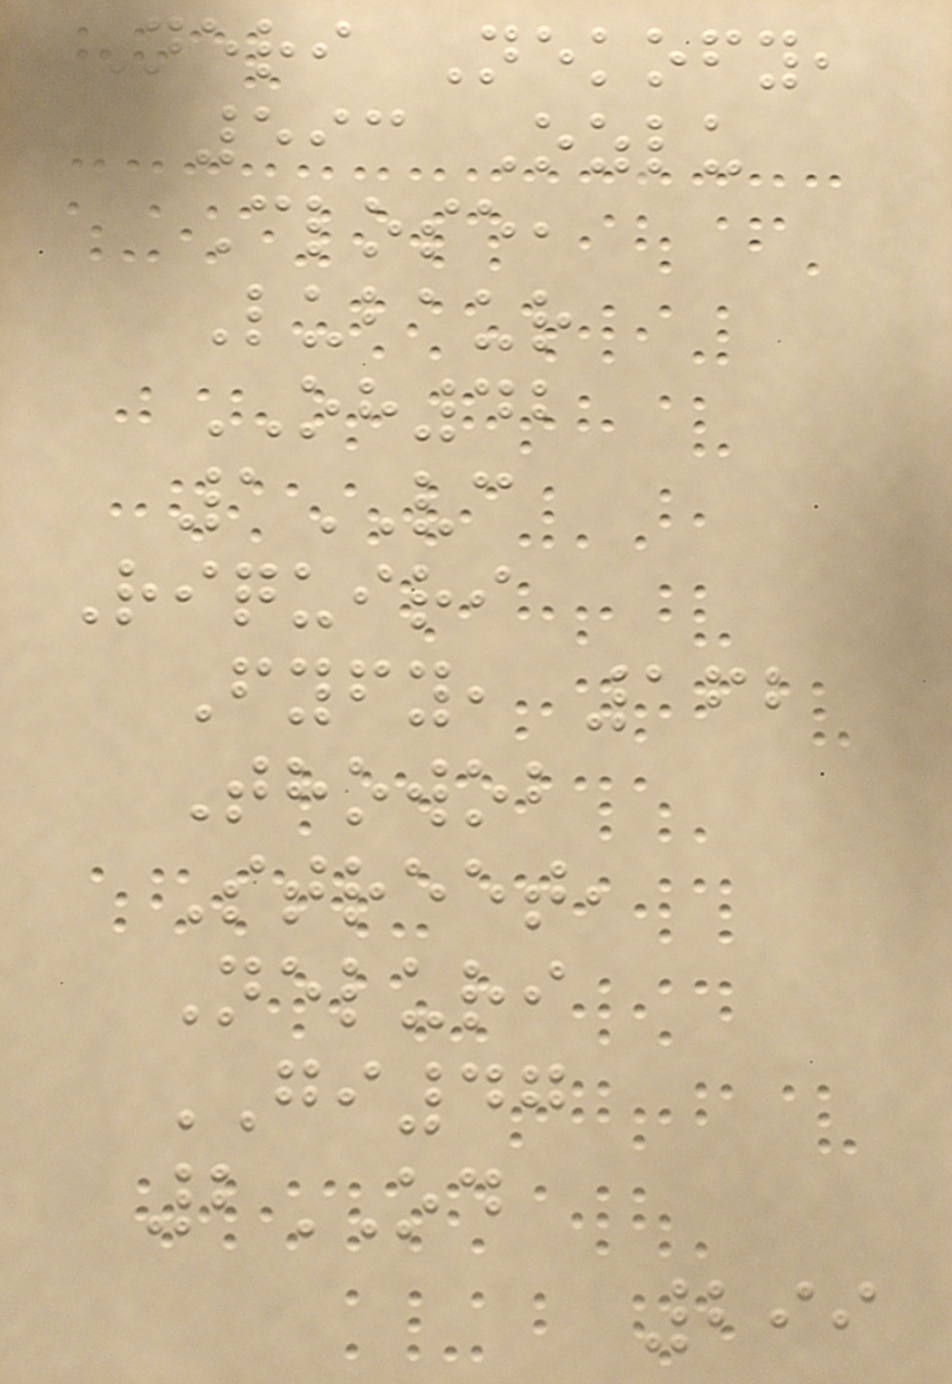Neri Nekofy,
593 Ozlu
Close,
Lubaur
OH42
1VC
Riquiri
Fyfy, 162
Thowob
Street,
Neluri
GI47
2OD
299
